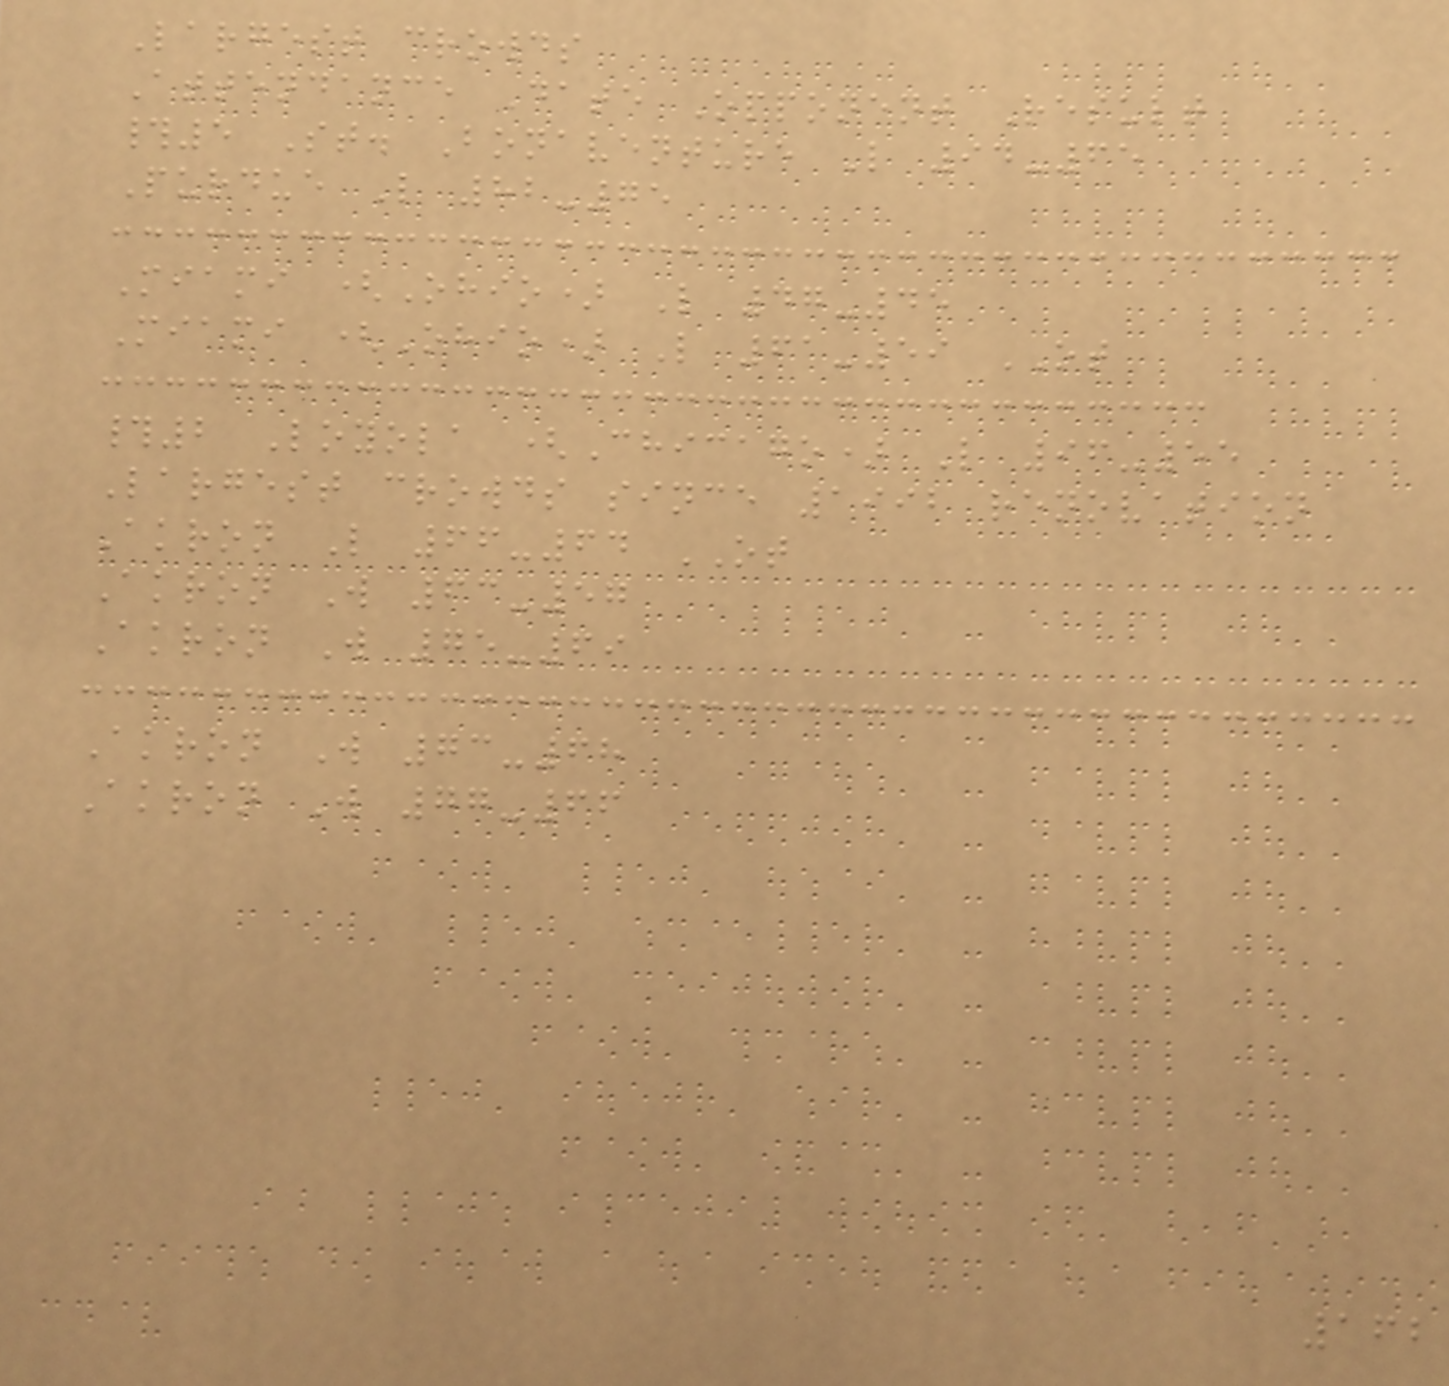Largest crowds
Attendance Date Opponent Result
#5 St. Bonaventure L 94-65
Purdue L 82-75
Miami (Ohio) L 47-45
Miami (Ohio) L 61-59 OT
#2 Loyola (Chicago) L 96-55
Largest crowds since 1992 renovation
Akron L 66-64 OT
Akron W 63-57
Akron W 75-69
Akron W 73-68
Akron W 77-66
162
